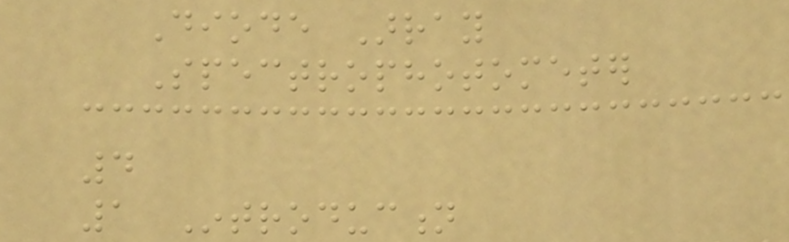Diode Array
Spectrophotometer
4
1 Introduction
